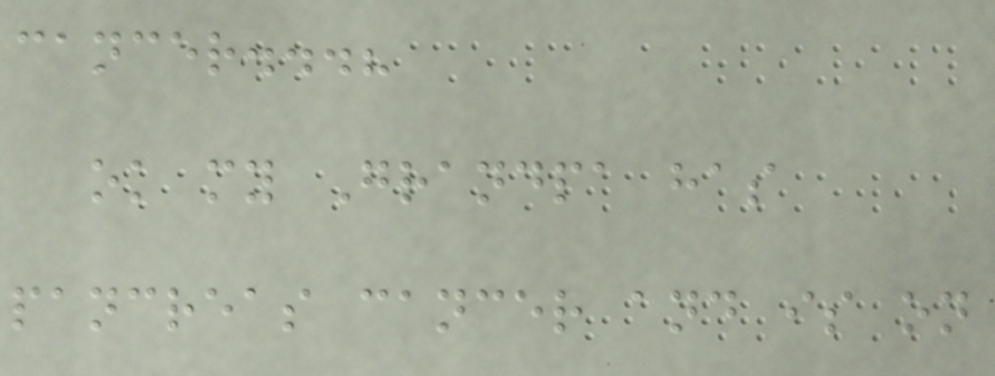cancer...?
ok my Grandpa has
pancreas cancer and is on
